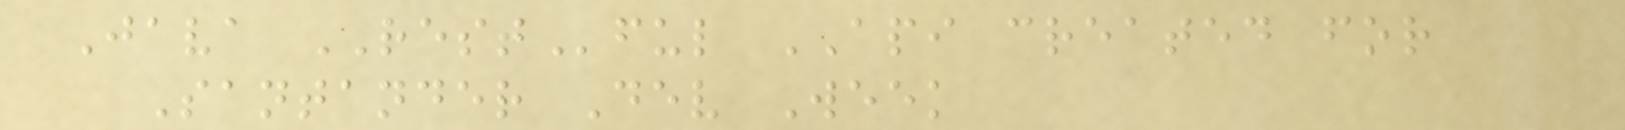Java RESTful API created for
Santander Dev Week
